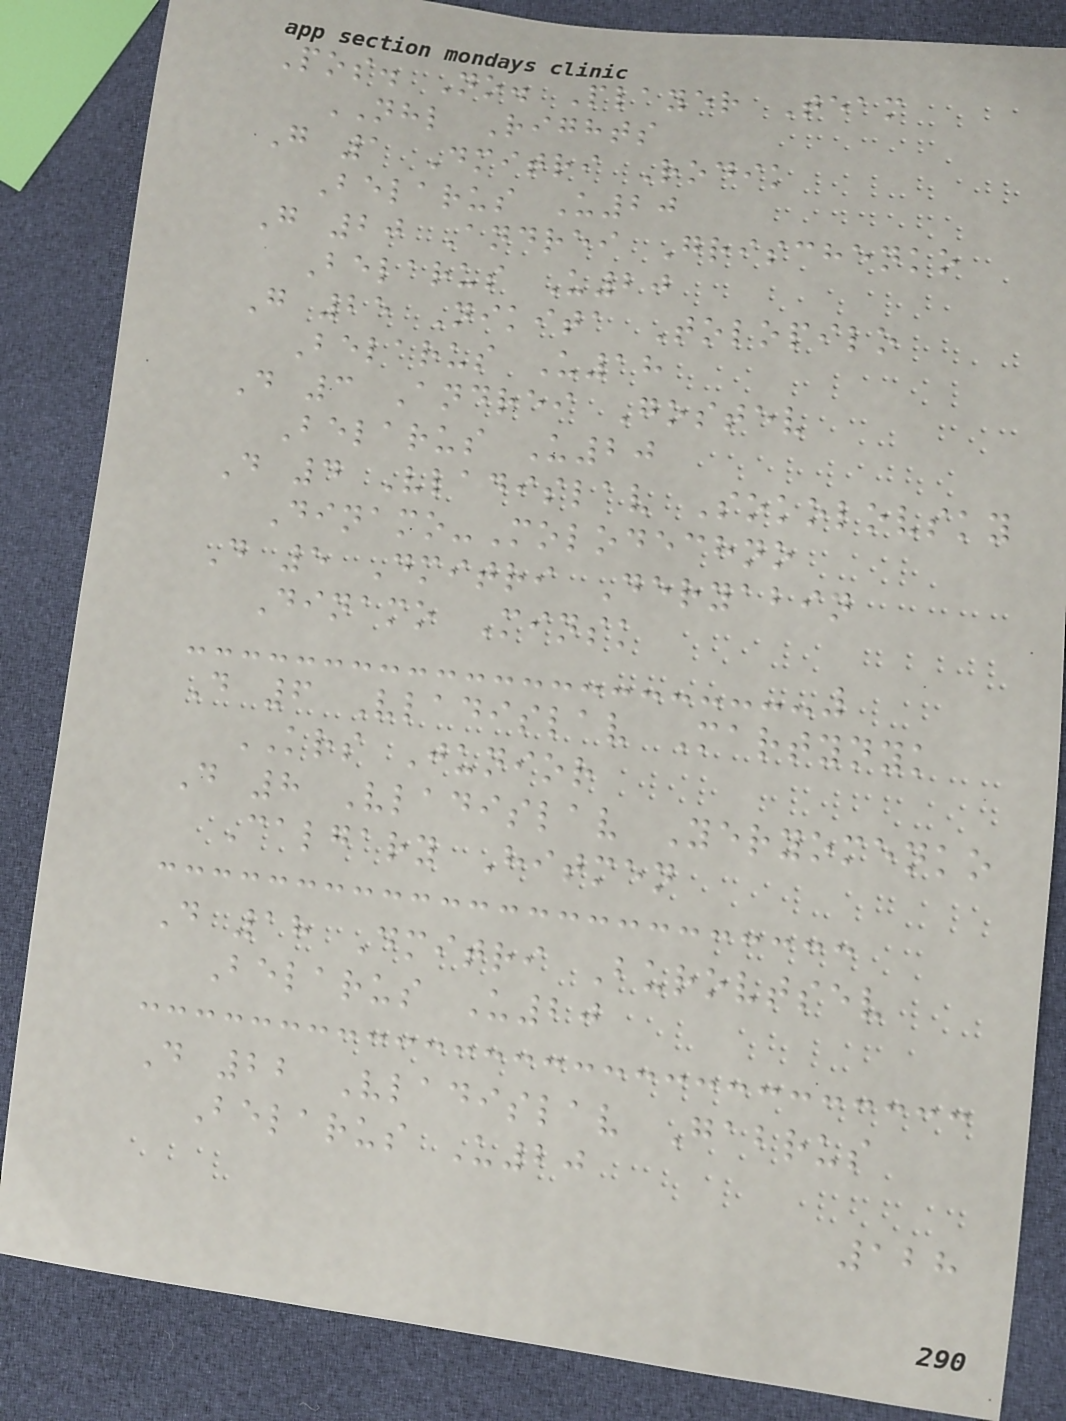Pos. No. Player Team
NHL Rights
G 1 Dmitri Rodik
Belarus U20
G 20 Andrei Grischenko
Belarus U20
G 25 Nikita Tolopilo
Belarus U18
D 3 Andrei Gostev
Belarus U20
D 4 Vladislav Sokolovsky
Dinamo-Molodechno
D 5 Dmitri Deryabin
Dinamo Minsk
D 6 Vladislav Martynyk
KRS Junior
D 8 Vladislav Yeryomenko
Calgary Hitmen
D 18 Dmitri Burovtsev
Belarus U20
D 22 Vladislav Gabrus
Belarus U20
128
